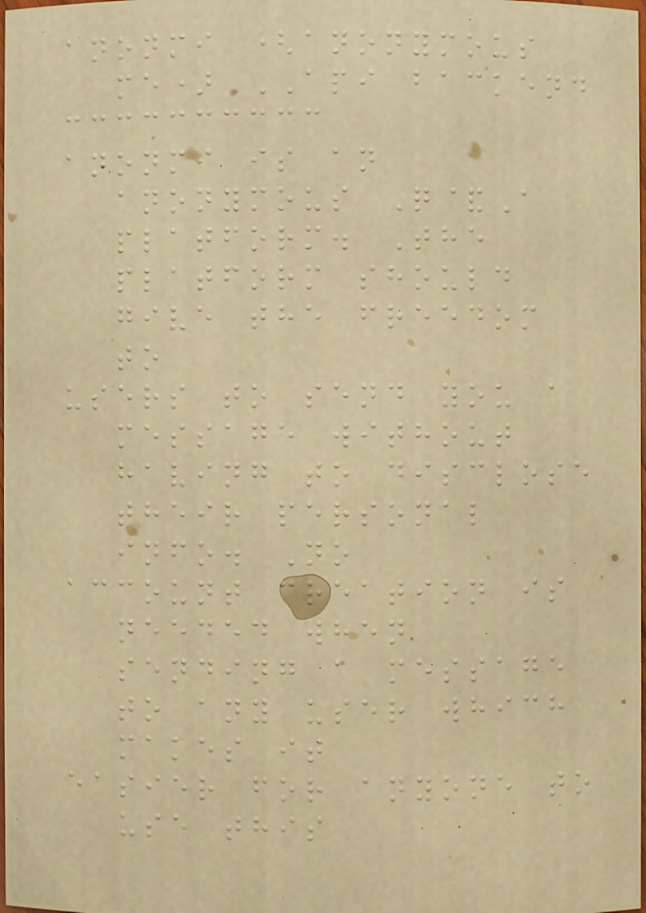anonmi (anonymous
me) API backend
anonmi is an
anonymous Q&A
platform. The
platform should
give the freedom
to
users to send you a
message without
having to disclose
their personal
info. No
account creation is
needed when
sending a message
to any user which
makes it
easier for anyone to
use this
